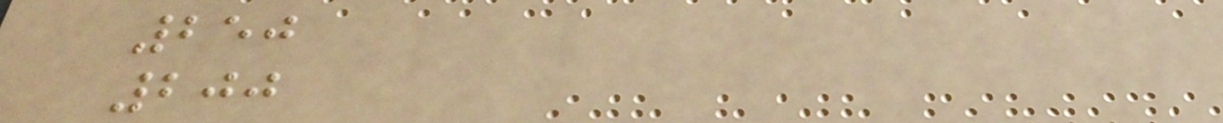250
200
